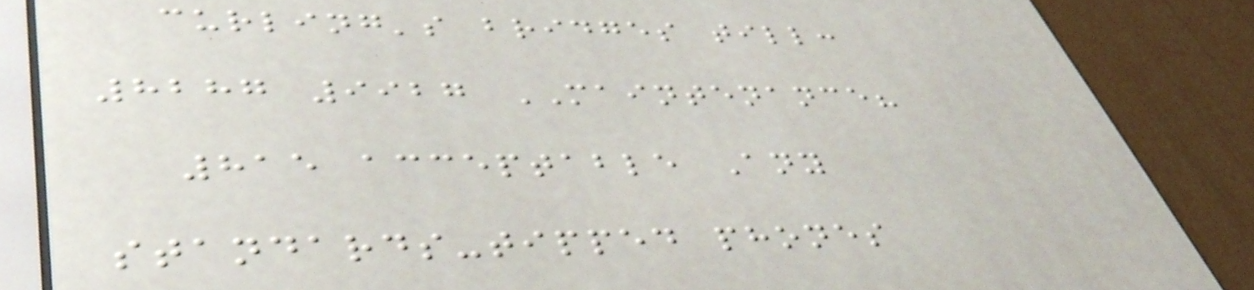curling's bridges till:
8287 9927 MAINTENANCE?
815 acceptable Any
standards-tipped phones
